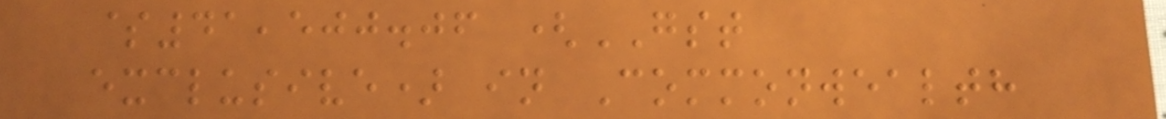$41,500.06 (GST
exclusive) in Commonwealth
